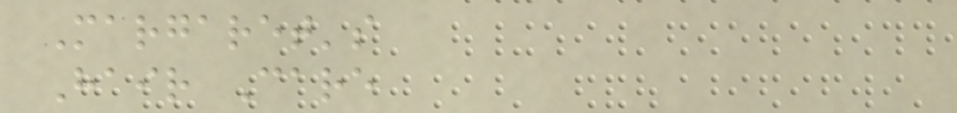Margaret's
Hair Care
